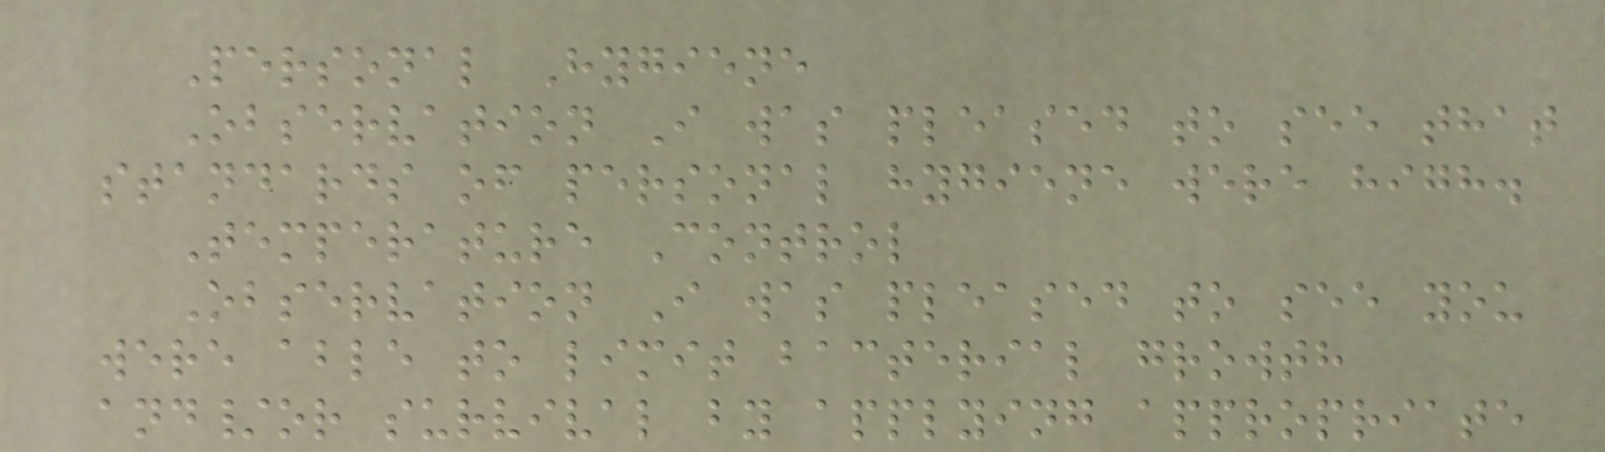Personal Hygiene
Observation I was pleased to see that
standards of personal hygiene were high.
Temperature Control
Observation I was pleased to see you
were able to limit bacterial growth
and/or survival by applying appropriate
